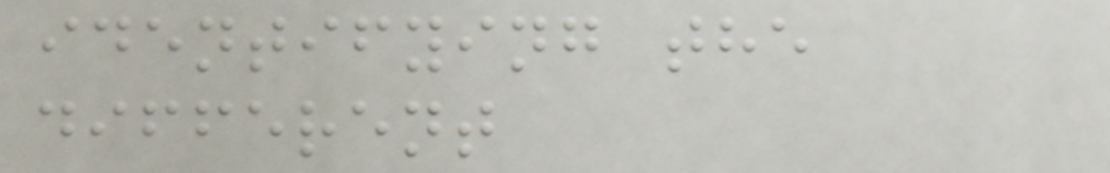identifying the
different
